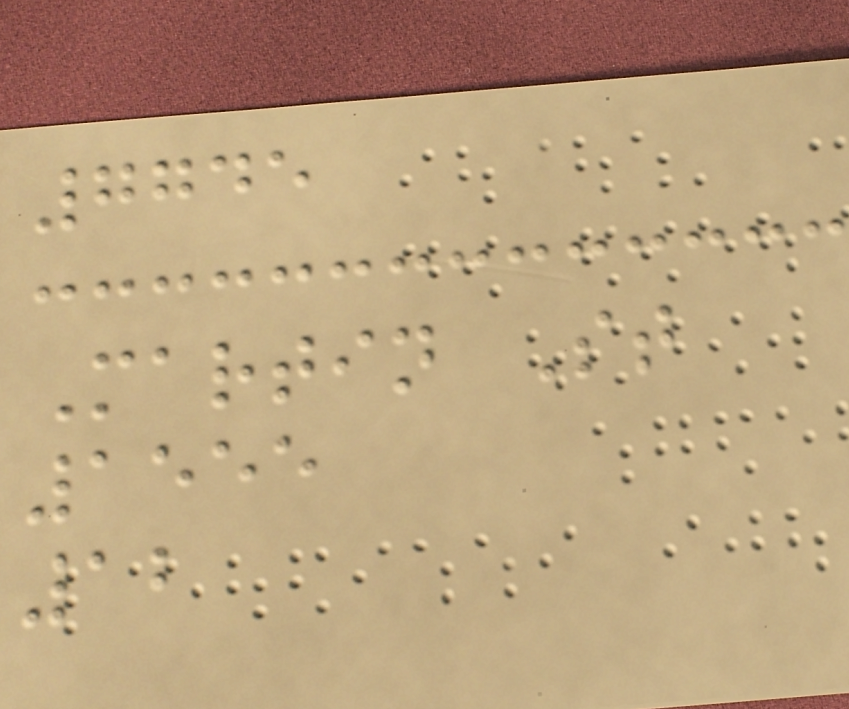7745
Martin St
1555
12
